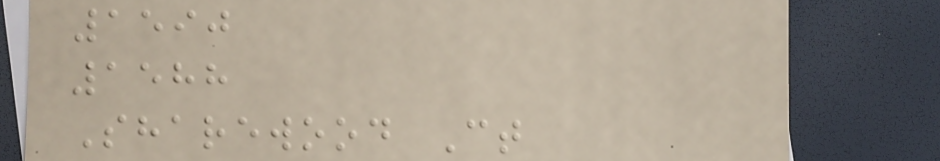1590
1588
Sharewood Ct
